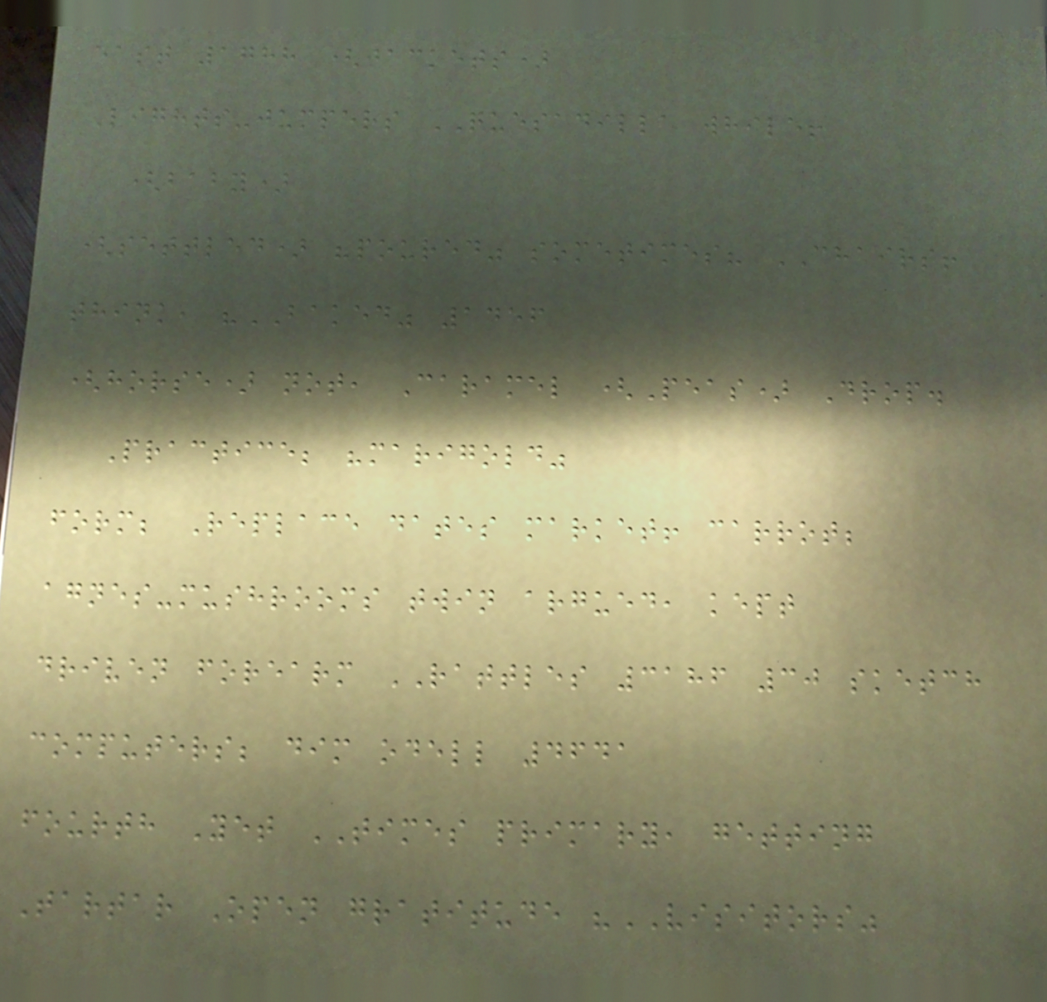east 1788 (jackets)
Lights-jumpers QUESADILLA while!
(baby)
(settled) "poured" sometimes? CHAIRS!
think, "BAKED" 1456
(horse) not, Caramel (Peas) Drop.
Practice; "marigold"
form; Replace dates market! carrot;
agnes-mushrooms twin argued, kept
driven forearm RATTLES 3186 30 sketch
computers; dim odell 4641
fourth Yet TIMES primary, getting
Tartar Open gratitude "VISITORS"
